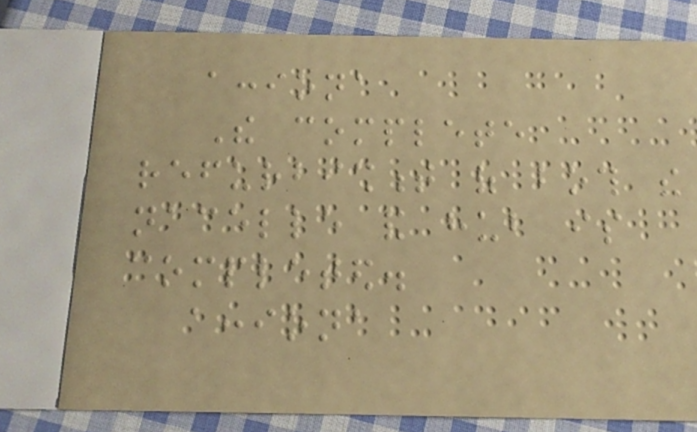acciona
The complete
refurbishment of both the
nacelle and hub is
completed.
acciona
